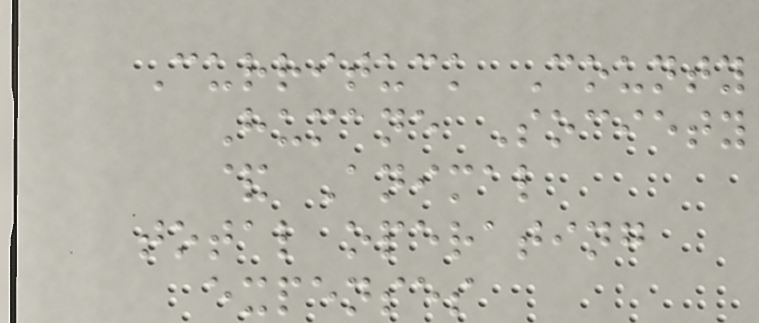Currituck County
Humane Society
& Animal
total operating
expenses
